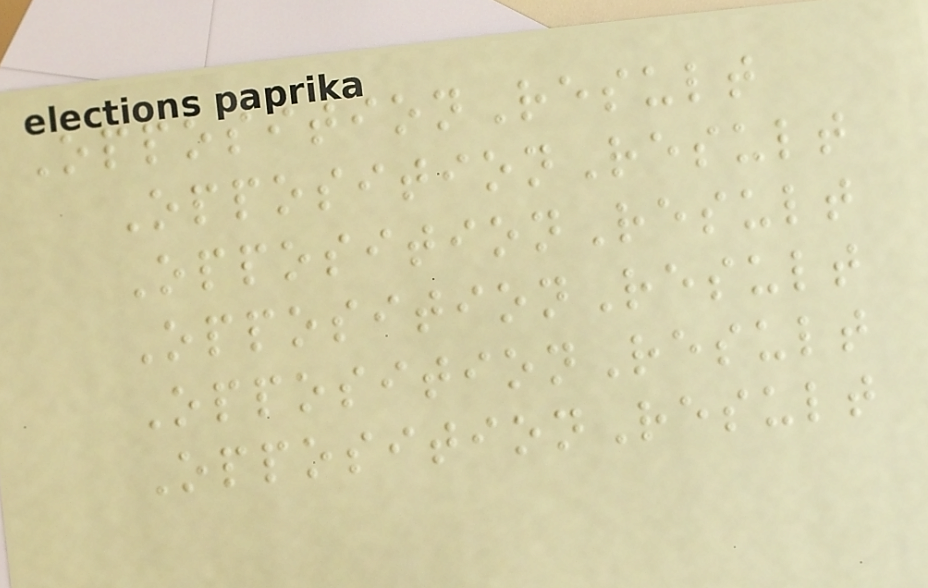OppositionResult
OppositionResult
OppositionResult
OppositionResult
OppositionResult
OppositionResult
